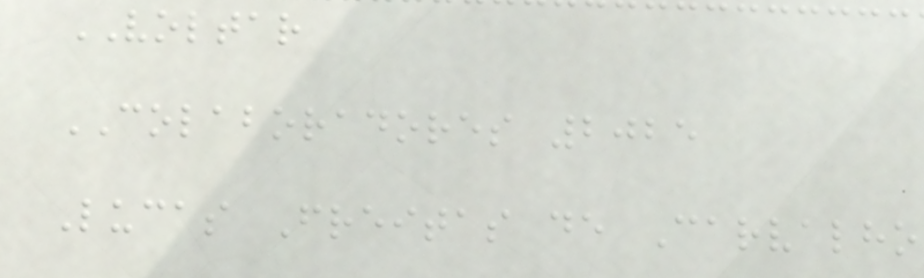VOLTAR
COLABORADORES 2025
Lucas Freitas de Carvalho
